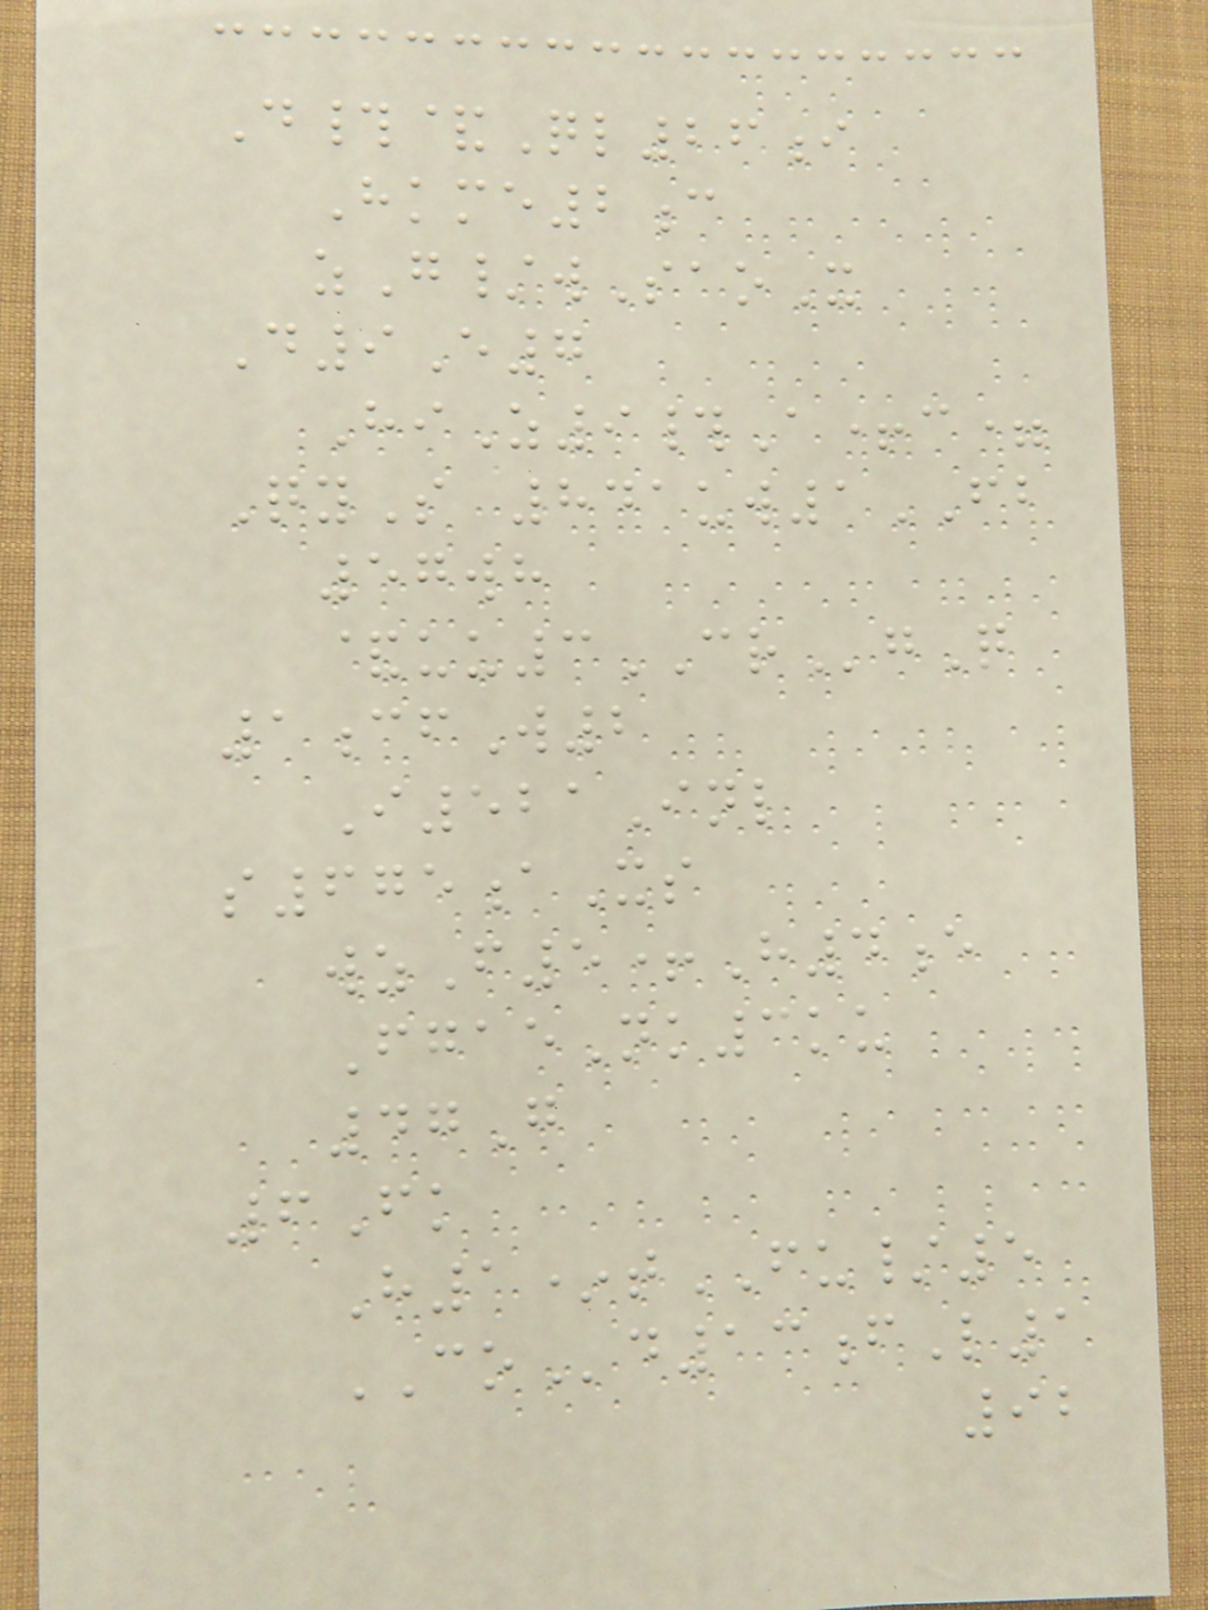D#&Ql26i
Hkme2c
zG/wSaoX
D9E7
HiZ9#A+c=
QyS 841uw1FB
57wh
&uu3CRgQ
1cfW2
I521Inl
s675aXs
wzF5+H4e
FgaeNk3ku
47G
6Fk
H1*tFU/5
COd13fL1
92
